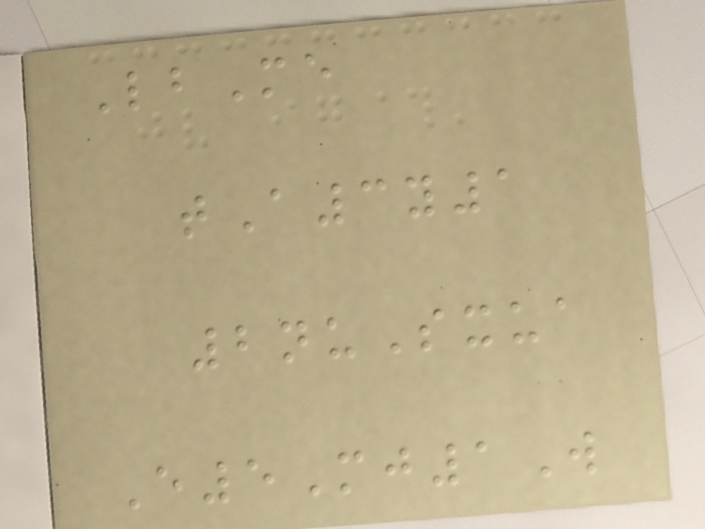LbMe
tA3y1
2nuSxua
E5Mj1W
